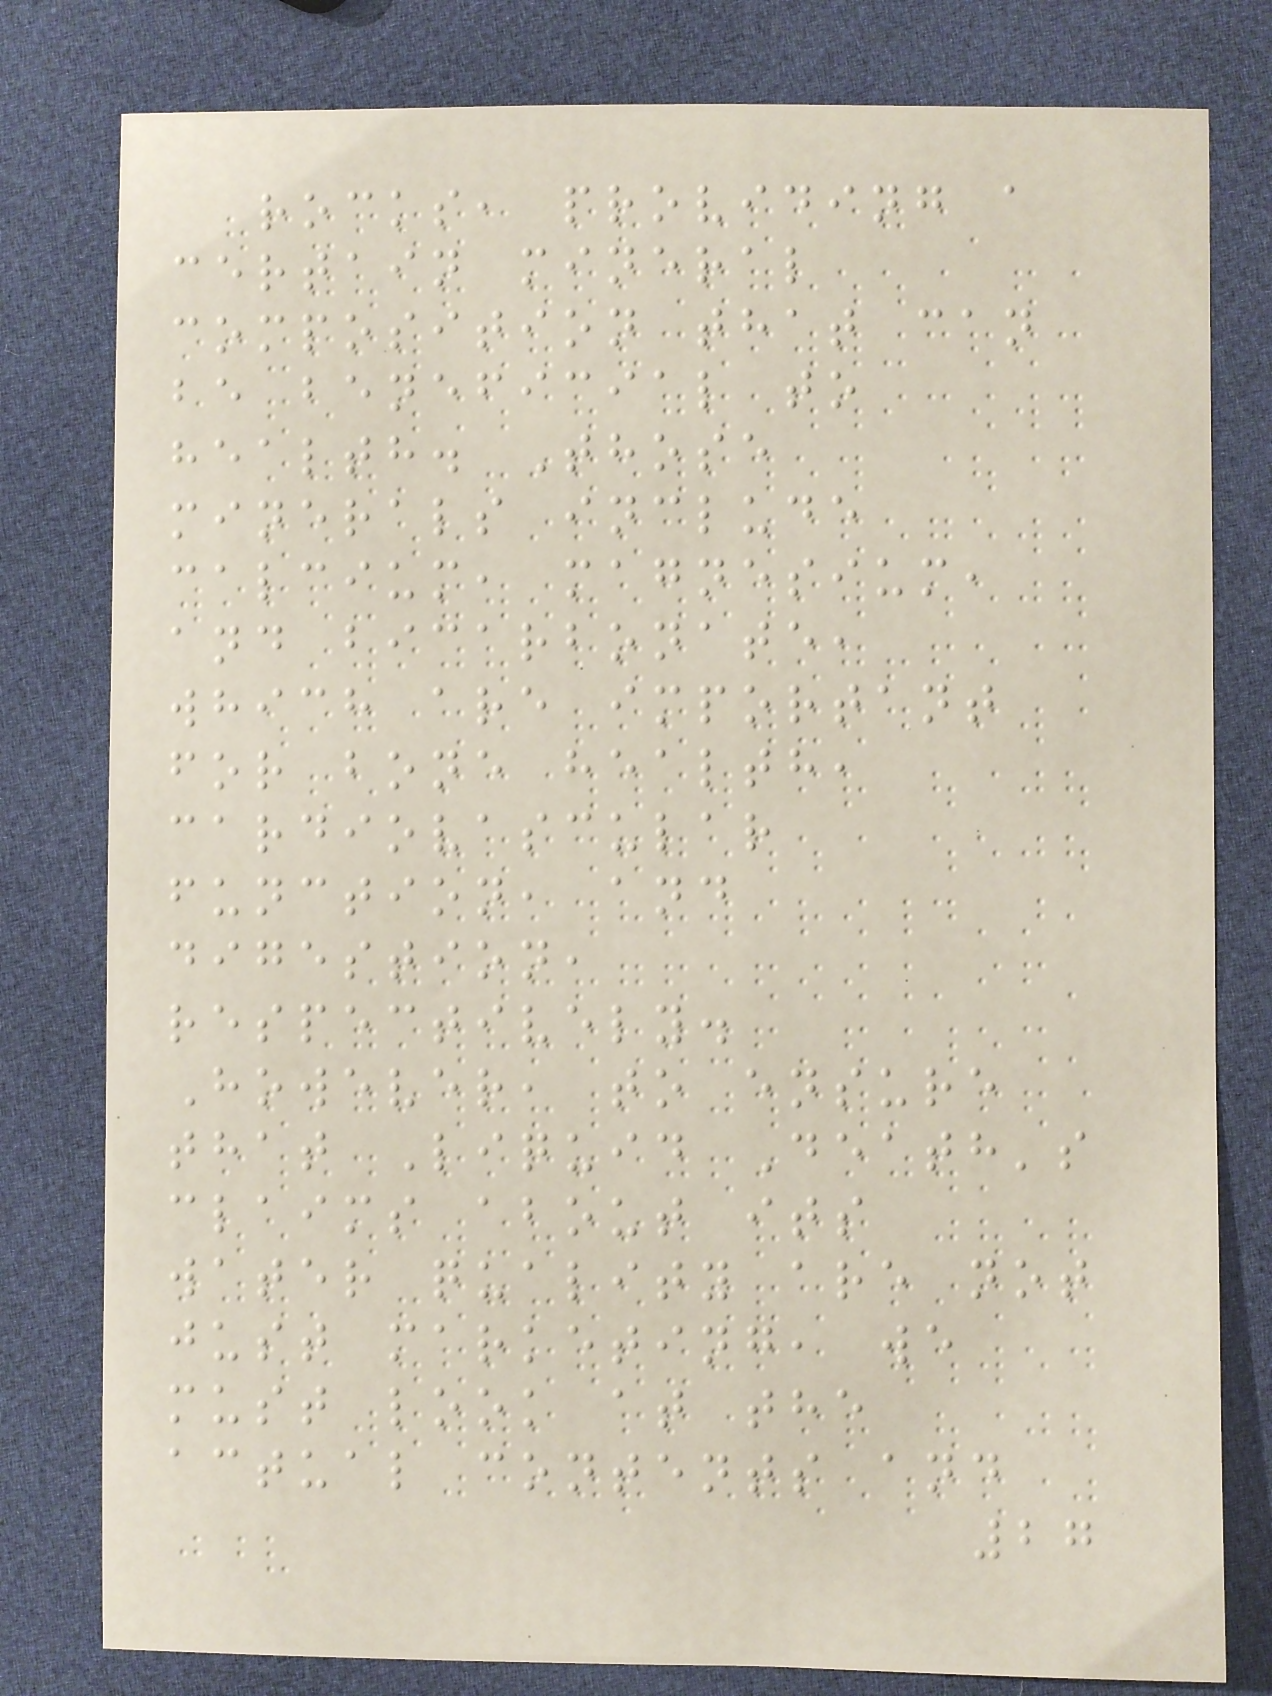rocks, providing a
certain mineral
composition that can
be beneficial to
health. Those
minerals include
calcium, magnesium,
and bicarbonate,
which are important
for bone health,
cardiovascular
function, and
digestion,
respectively.
However, to ensure
that Liquid Death's
claims about its
water quality are not
just marketing, we
must look at the
actual contents and
27
